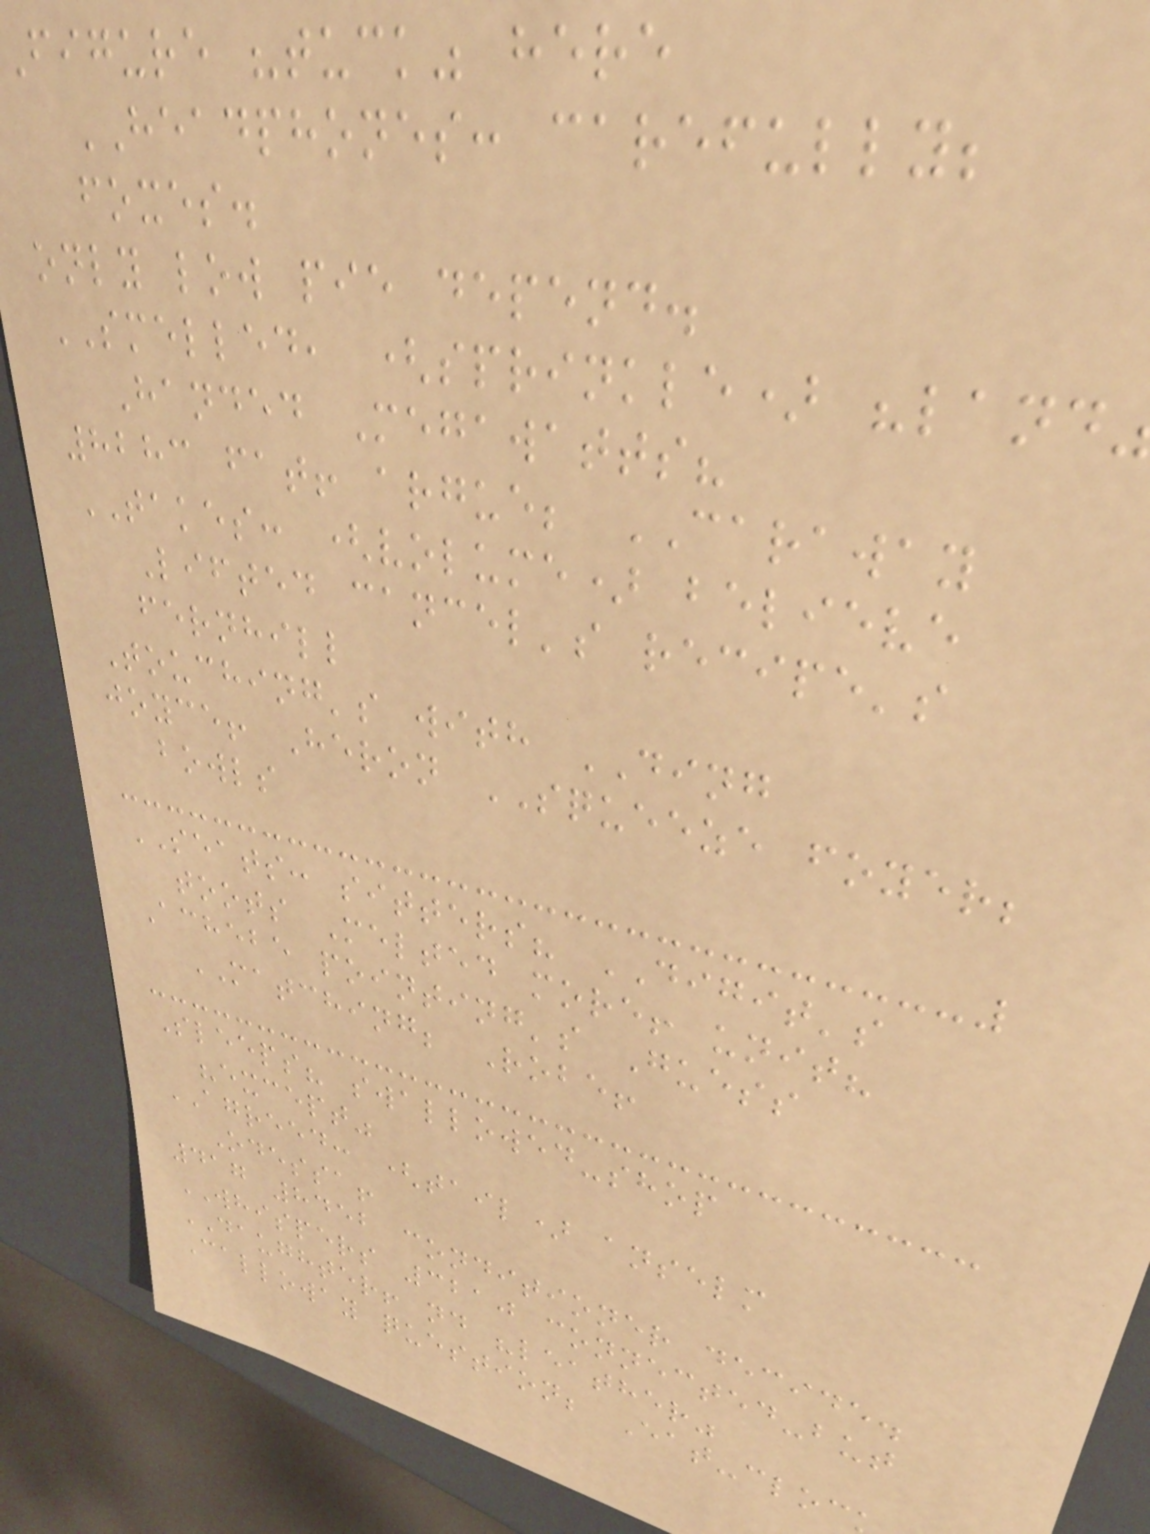figure "tuck" here
HEADPHONES: carefully;
foxes.
only low pie depend.
SMELLED, (sprinkle) "land
Handed Megawatts?
8283 fat! argue; CARAWAY
TAKES: (volume) believe
Lifted cancel's recipe's
fernhill
Touching's with DING
joyce! Heron SQUEEZE foyer;
bowls
SEATS: sitters? DIGIT's
toots Melted more! unit?
Achebe pointing's Guess
MATCHING; Robe!
Sleeps? swallowed-shop
"except"
AGREED: (tail) anselm
Odessa!
417 8452 conditioner decide.
WHISPERS 3210 connected-but
DAUGHTER! nd "leather"
Calloway question; Eat-cloc
